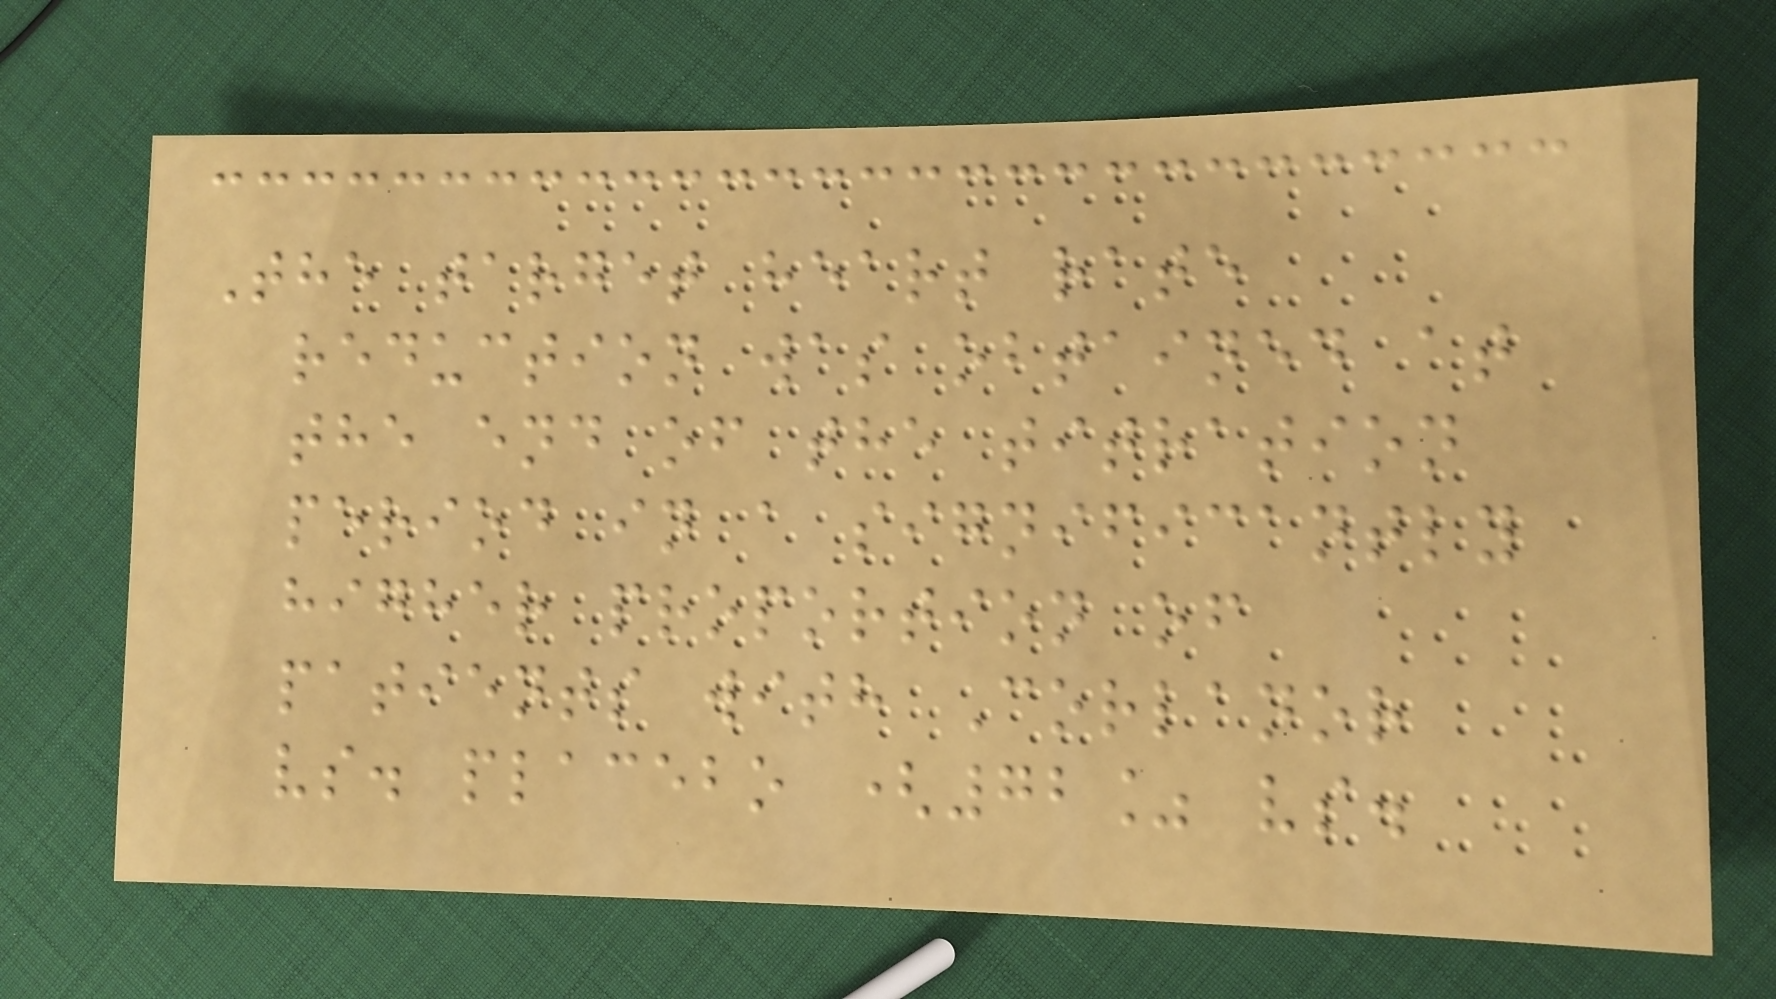The target heart rate
reduction was obtained at
the end of the titration
period in a significantly
higher proportion of
patients with Corlanor
vs. placebo (72% vs.
